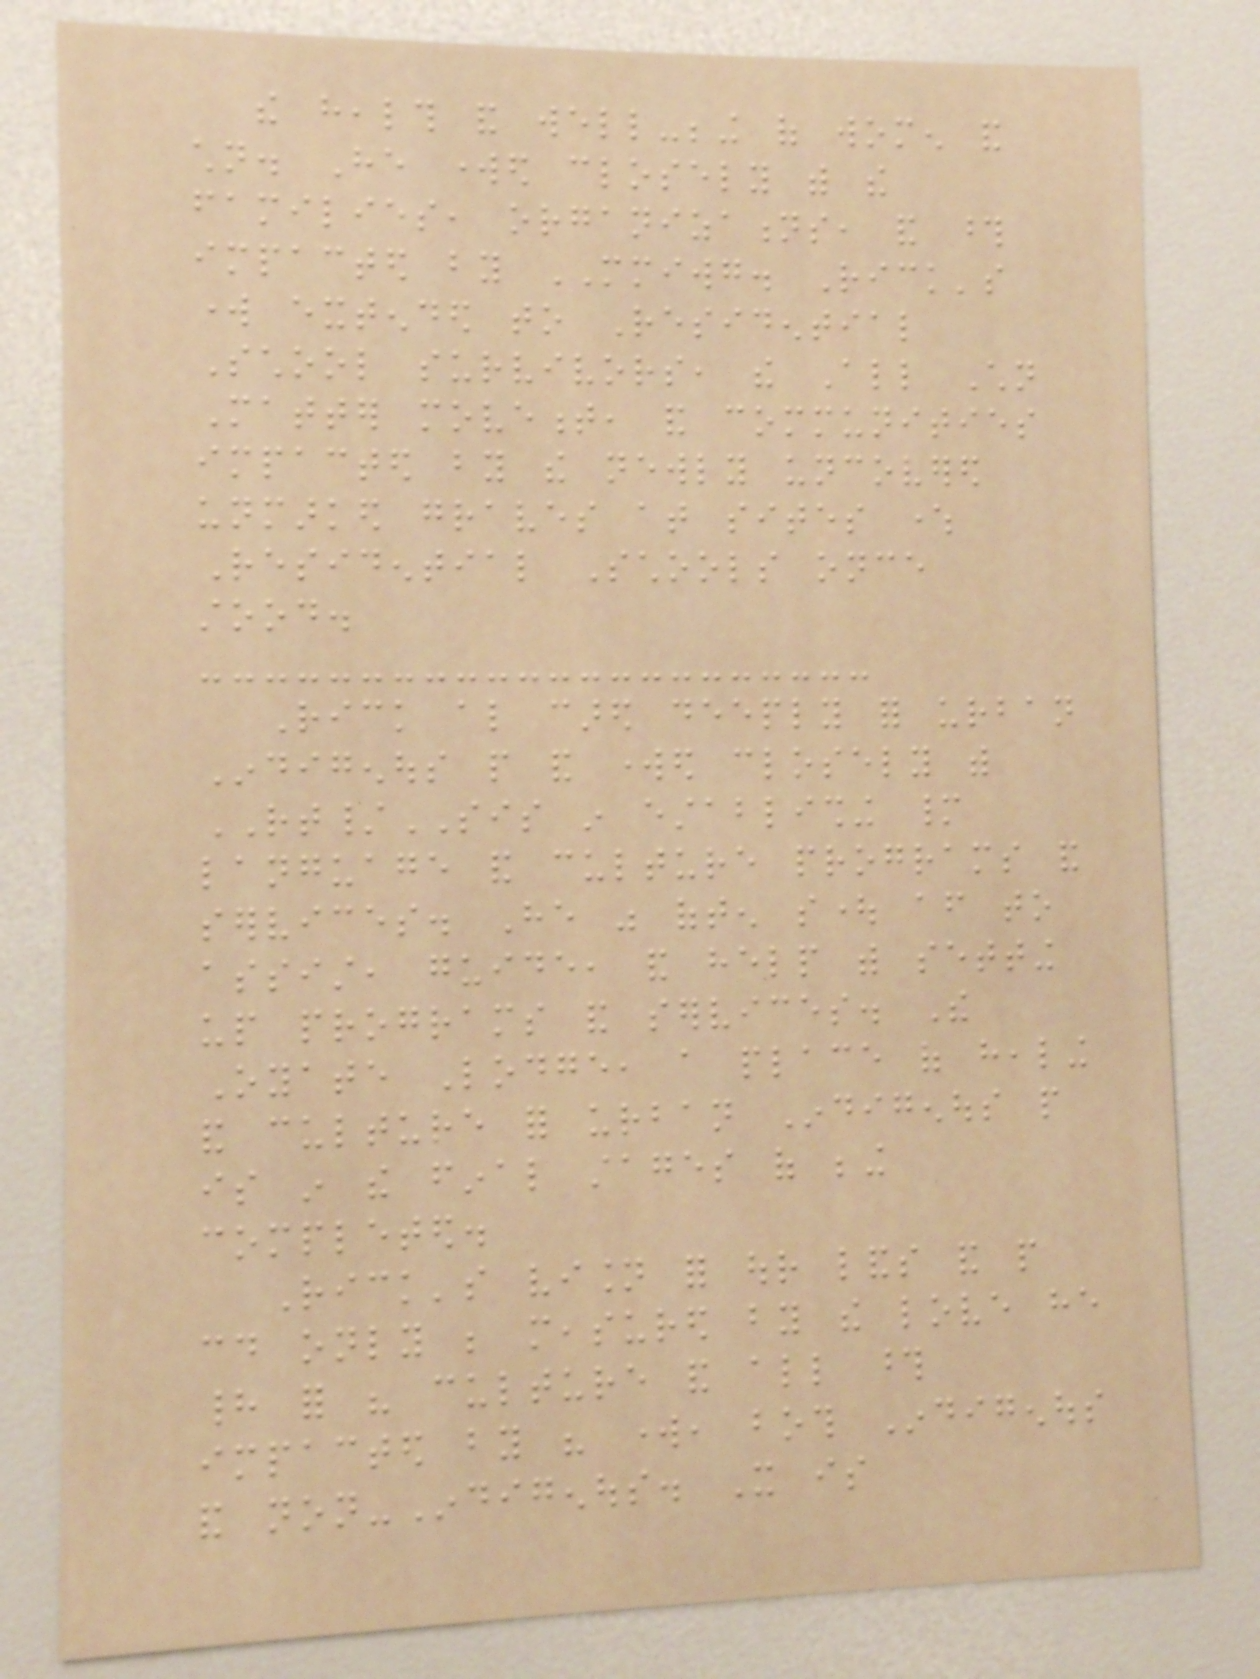the health and well-being of women and
children. He worked closely with the
families, organizations, and those
impacted by MMIWG. Rick's
work extended to Residential
School survivors, the All Children
Matter movement, and communities
impacted by the newly uncovered
unmarked graves at sites where
Residential Schools once
stood.
Rick also cared deeply for urban
Indigenous people and worked closely with
RT/SIS in establishing many
language and culture programs and
services. He was often sought after to
assist, guide, and help with setting
up programs and services. The
Oyate Lodge, a place of healing
and culture for urban Indigenous people
is in the final stages of being
completed.
Rick's vision for our lands and people
could only be measured by the love he
had for his culture and all those
impacted by his work, both Indigenous
and non-Indigenous. It is
